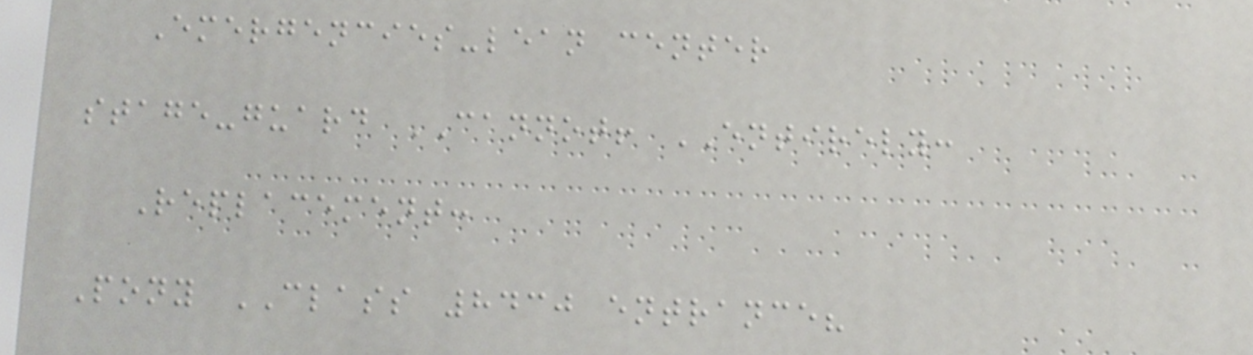Emergencies-lean center
stage-guard CANNOT! ENTIRELY:
Replacement:
Pony CLASS 8430 entrance?
